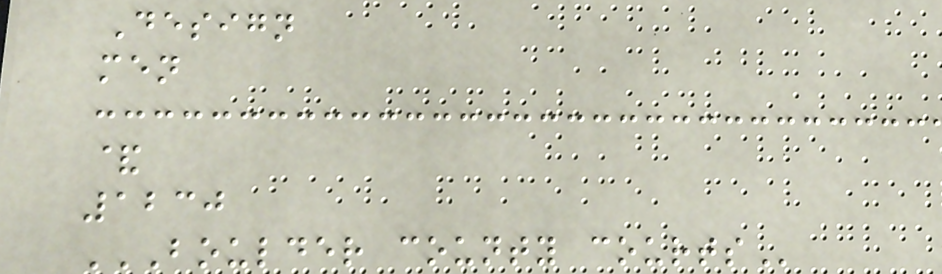Design
men
&
1230
BOULDER COUNTY COURTS
